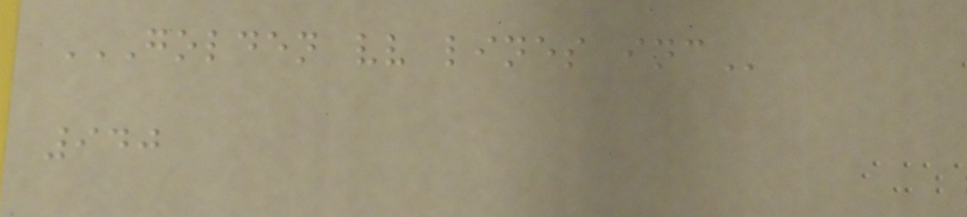GOLDEN VV LINES INC
940
